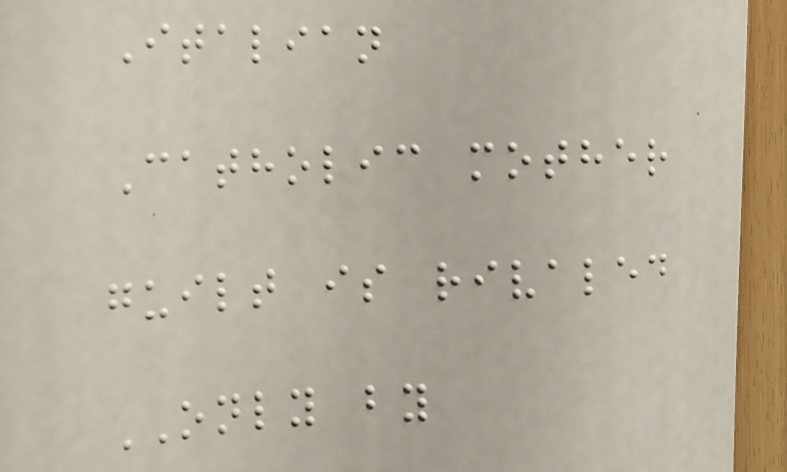Italian
Catholic mother
guilt is rivaled
ONLY by
